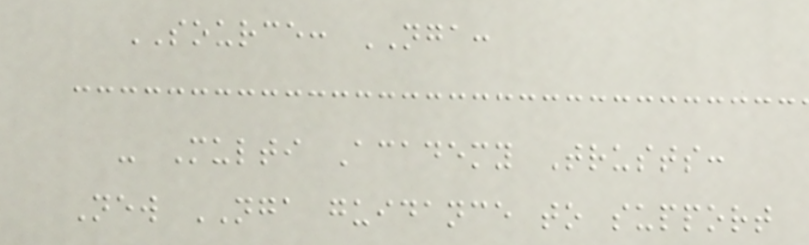SOURCE: NGA:
- Multi Academy Trusts:
New NGA guidance to support
